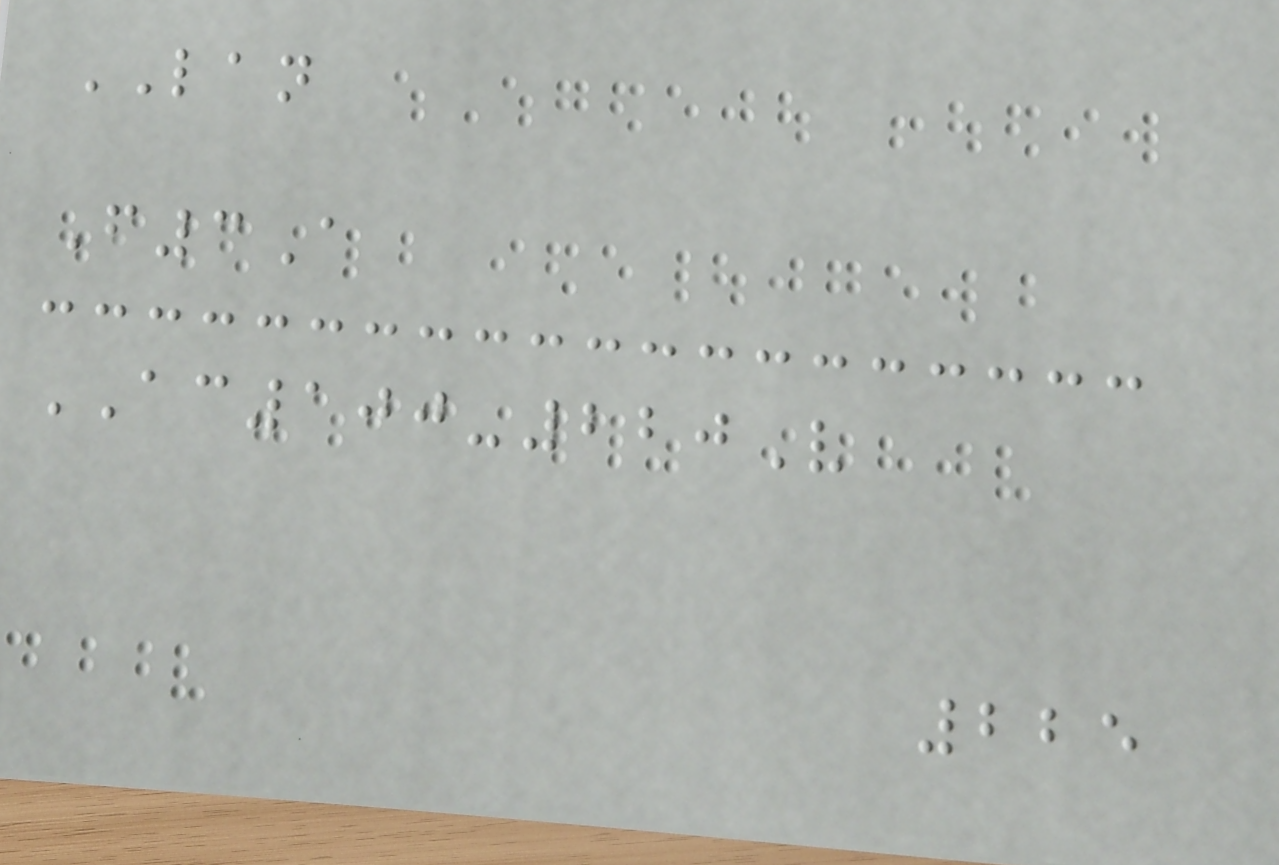LAN
F3A
AC100-220V
225
